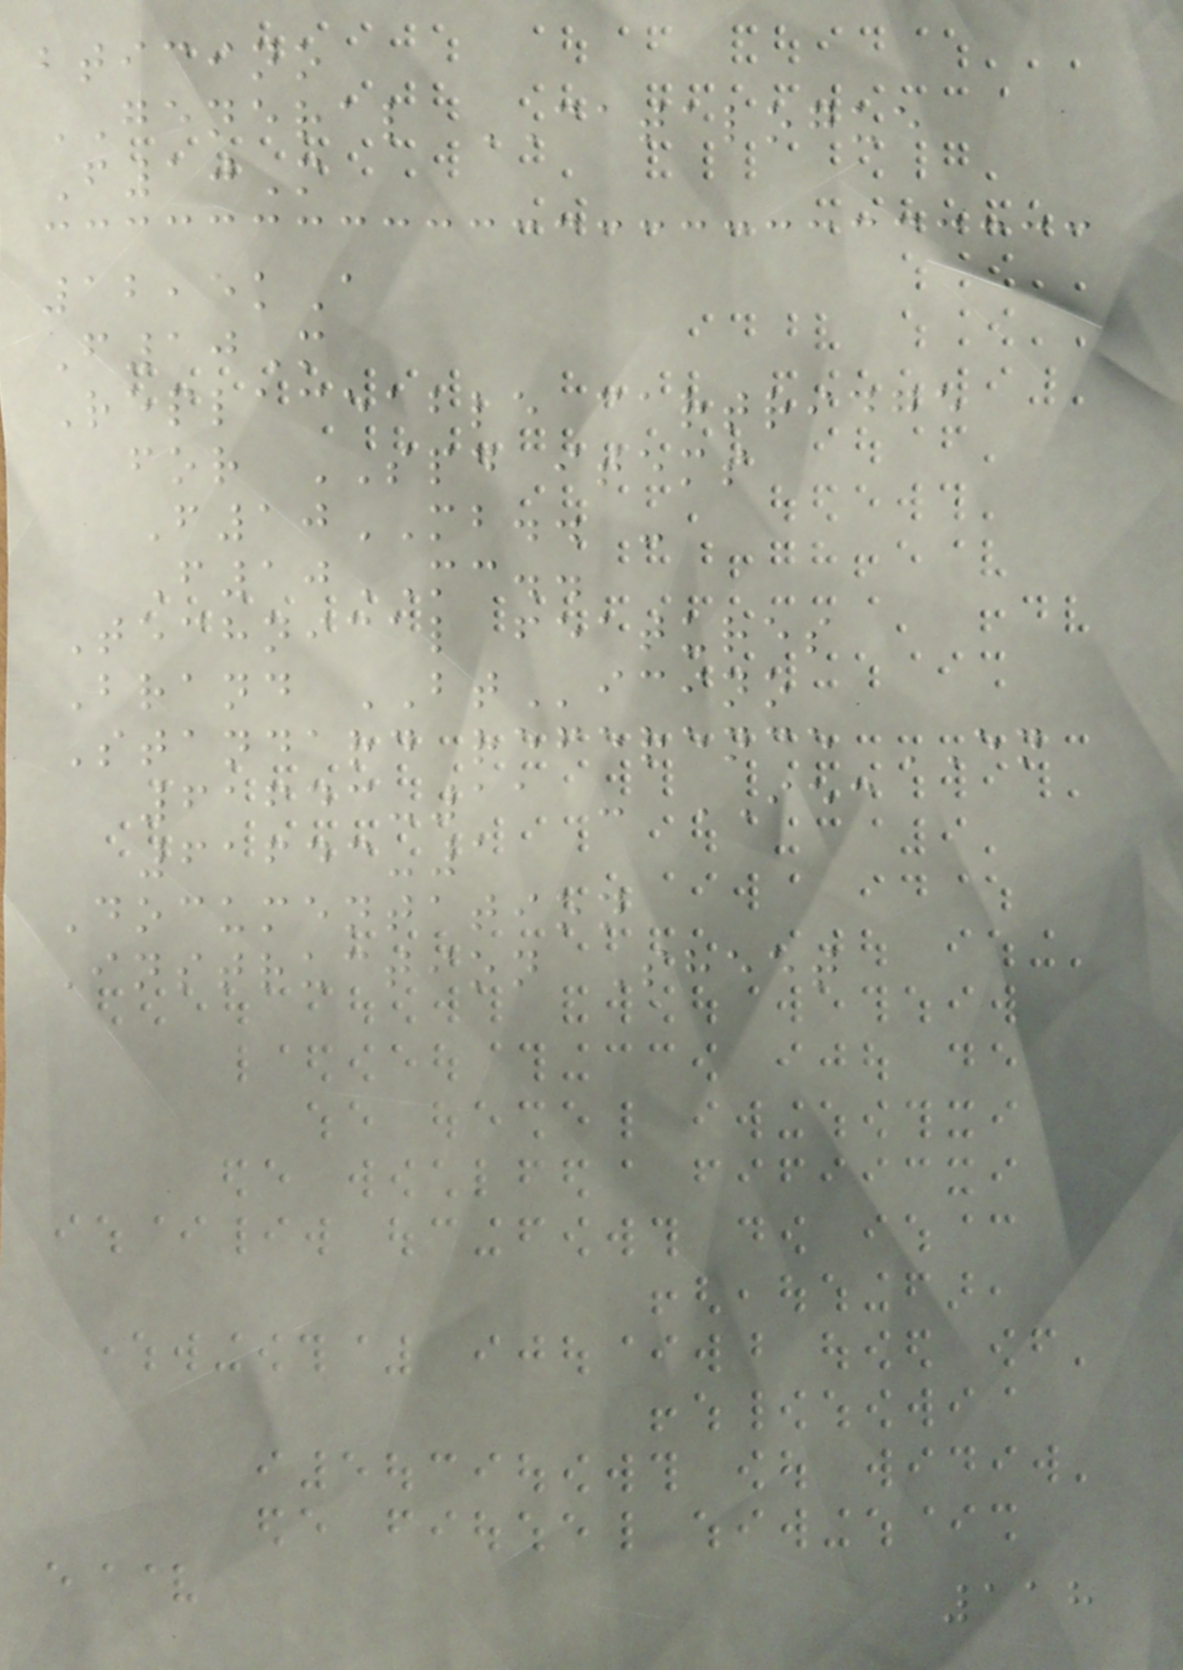bticino
GENERAL CATALOGUE
F10M
12,5kA
F10M
Replaceable cartridge
for SPD items
F10MB.. -
F10MC..
Technical features
Brand BTicino
Standard reference EN
61643-11 - IEC
61643-1
Documentation
Instruction Sheet
118
